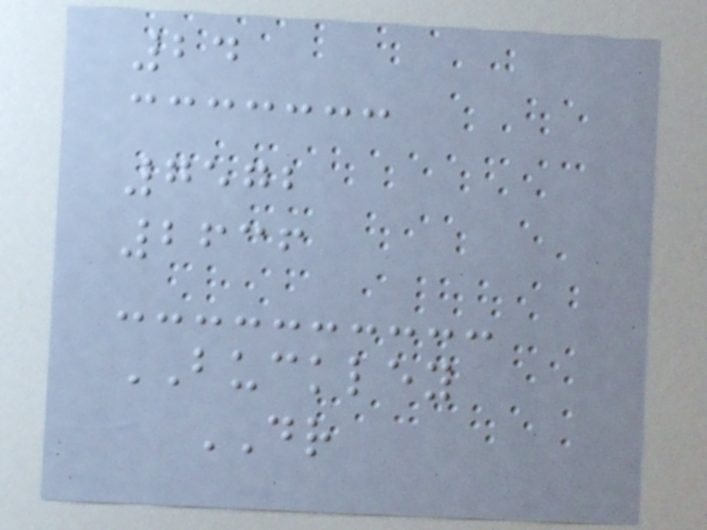24
7572
2636
BUCKLEY
DR
